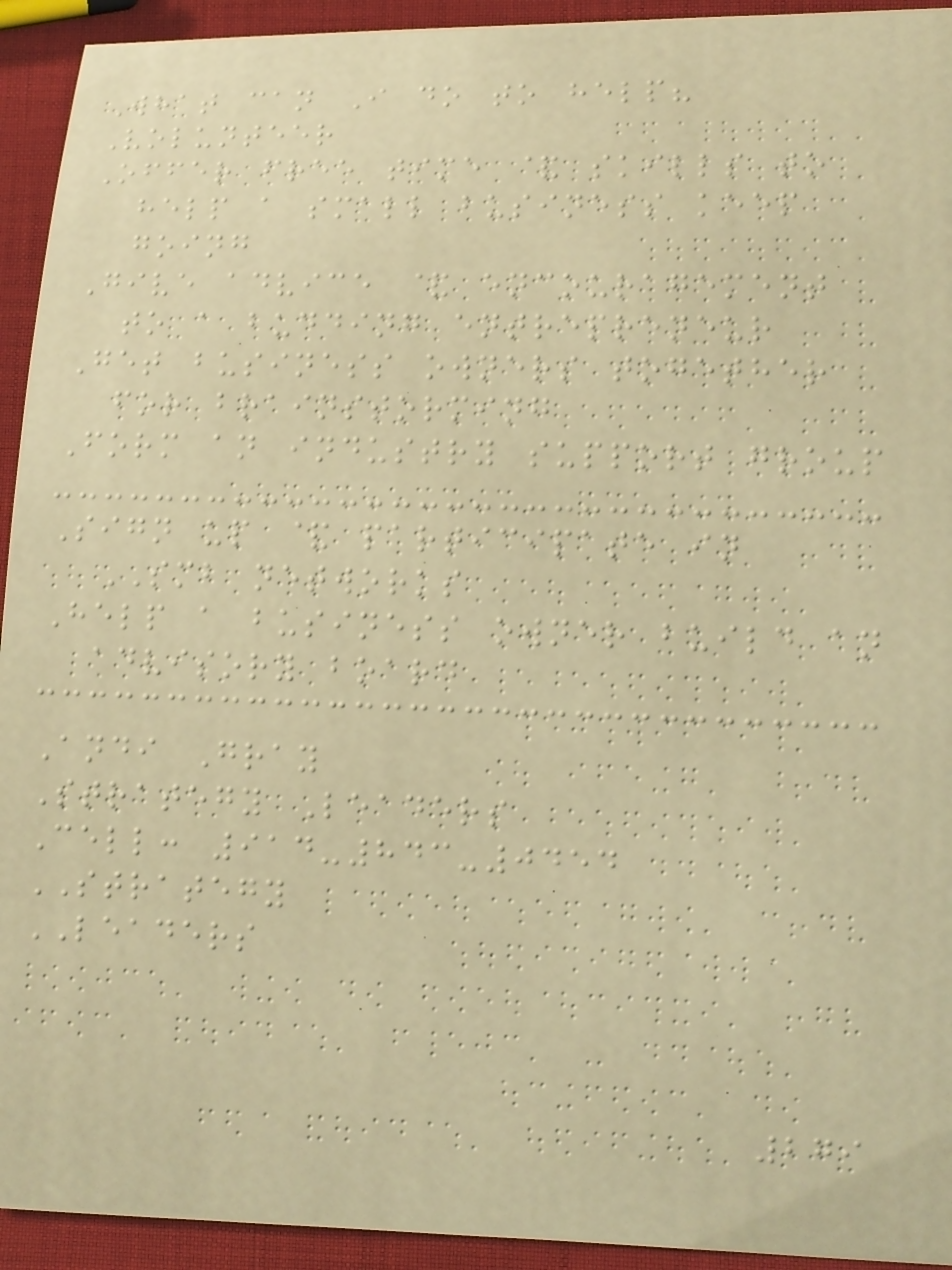What can I do to help?
Volunteer
Offer free time & skills to
help a small business keep
going
Give advice & encouragement
to a budding entrepreneur
Get business owners together
for brainstorming
Form an industry support group
Sign up & participate in
SMB networks
Help a business owner build an
advisory board
Andi Gray
Strategy Leaders
Cell: 914-843-0454
STRATEGY
LEADERS
279
